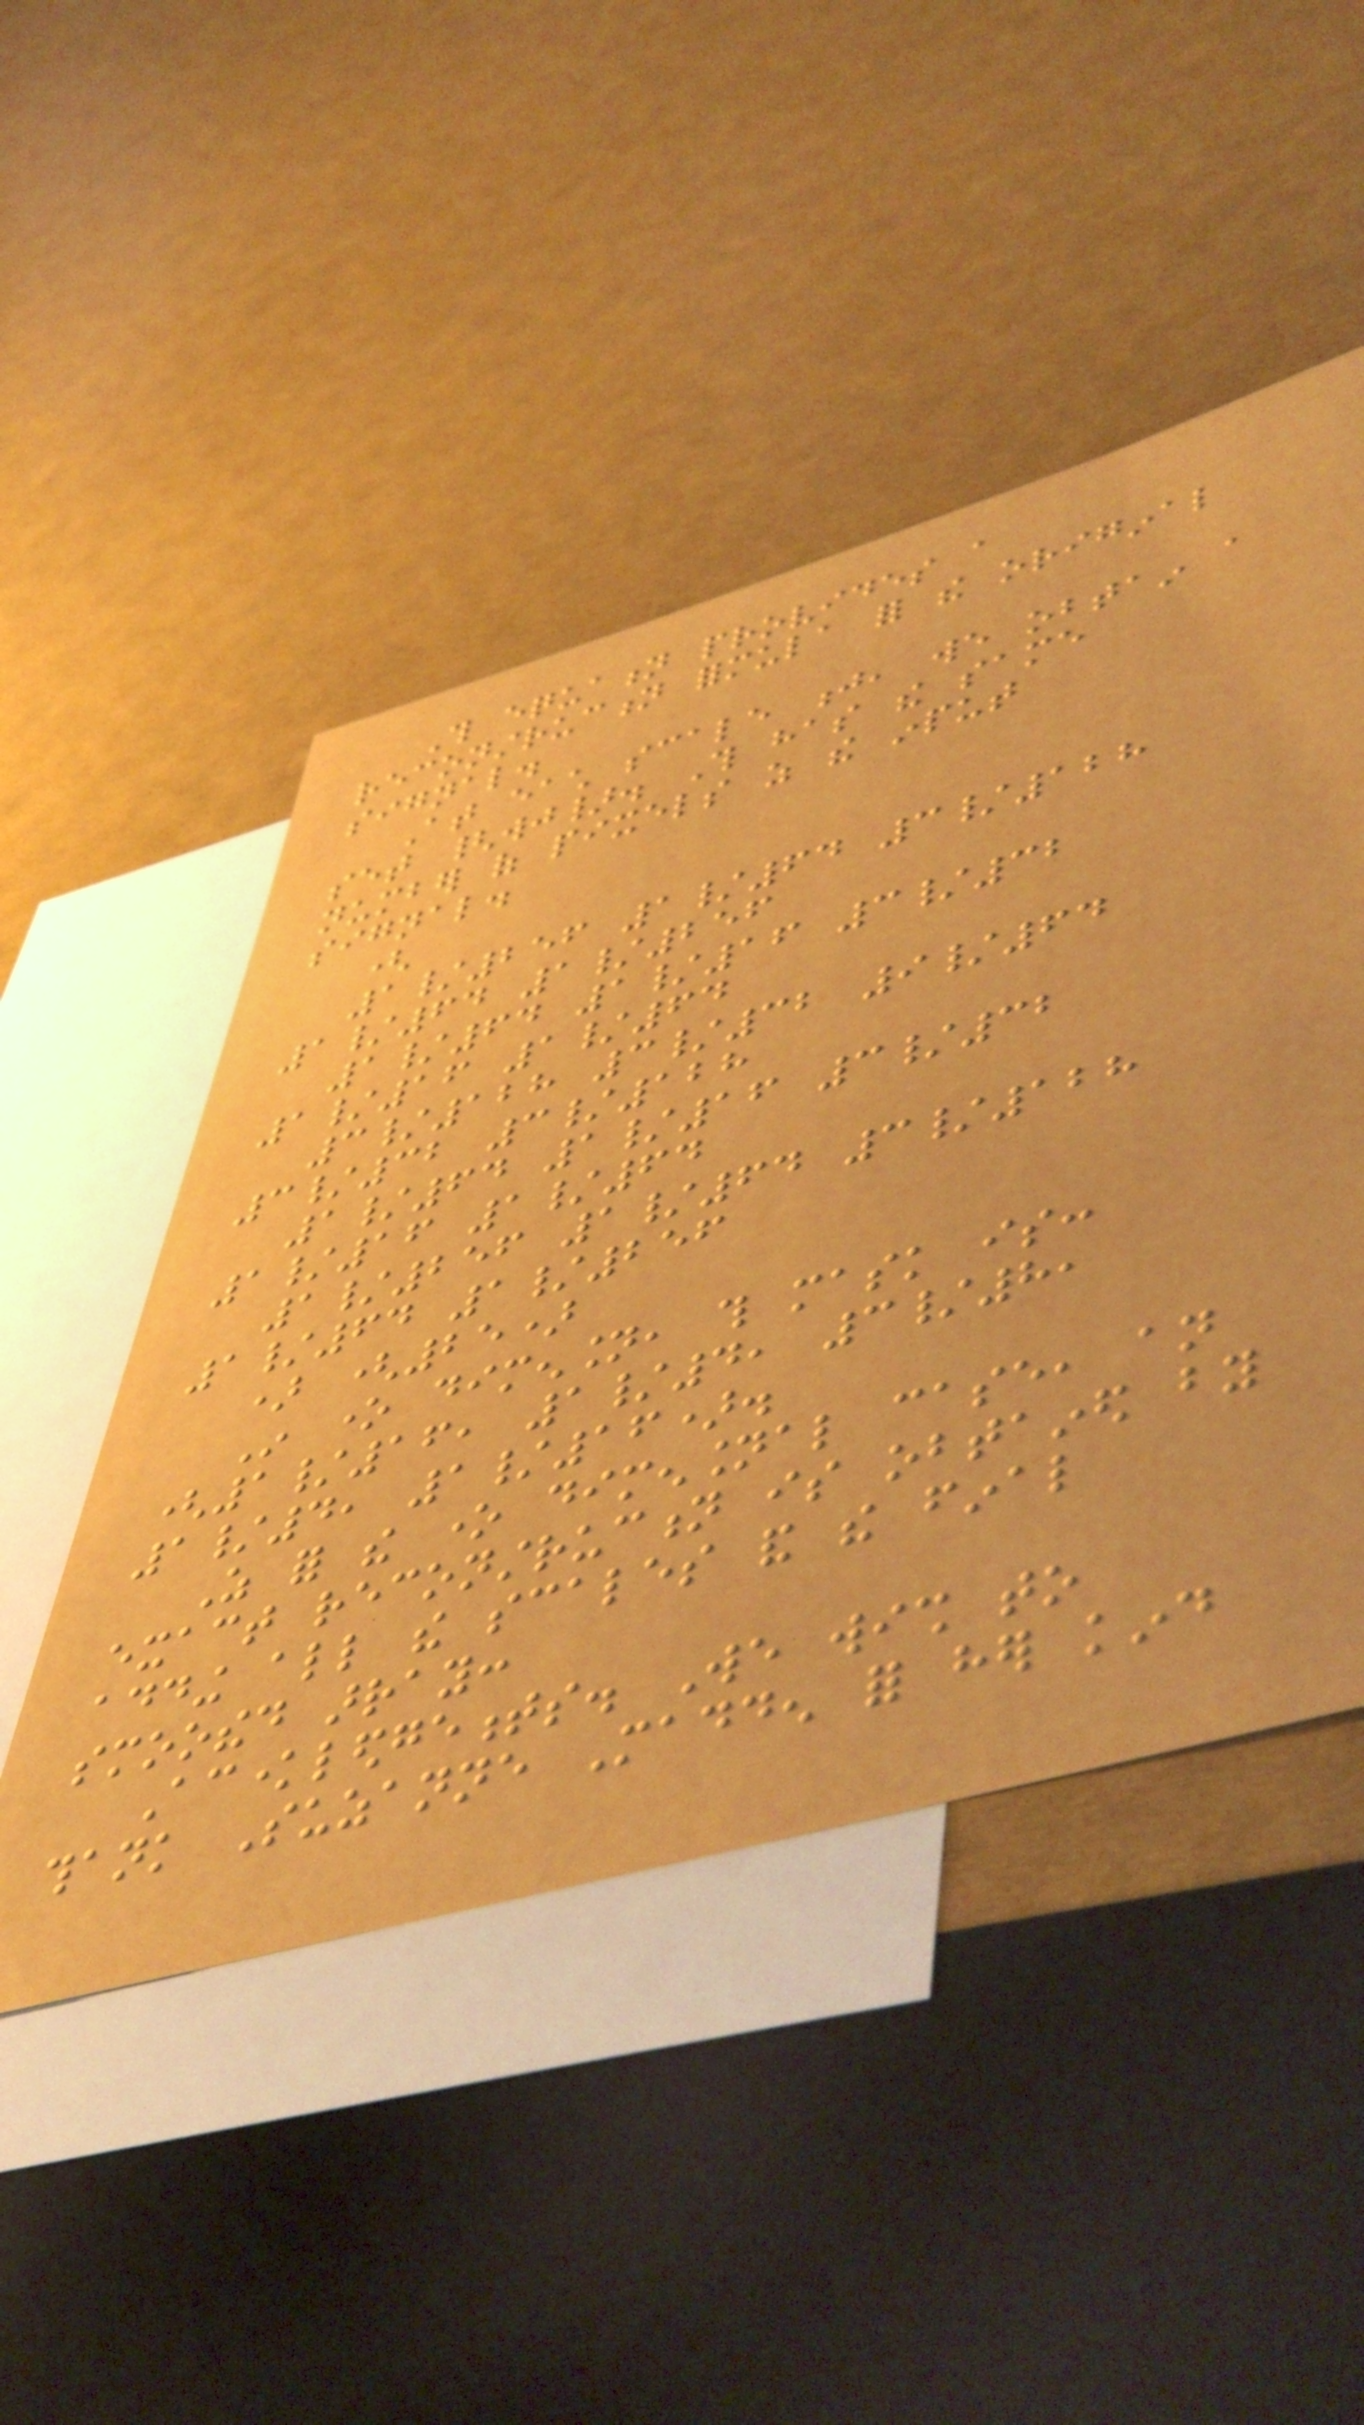This equation provides a
reconstruction formula for the original
signal.
At each scale j, we obtain a
set {wj}. This has the same
number of pixels as the input
signal.
(
1/256 1/64 3/128
1/64 1/256
1/64 1/16 3/32
1/16 1/64
3/128 3/32 9/64
3/32 3/128
1/64 1/16 3/32
1/16 1/64
1/256 1/64 3/128
1/64 1/256
) (25)
In one dimension, this mask is:
(1/16, 1/4, 3/8,
1/4, 1/16).
As for the one dimensional case, an
exact reconstruction is obtained by
adding all the scales and the final
smoothed array:
Acknowledgements. We wish to
thank Suzanne Madden for her kind
